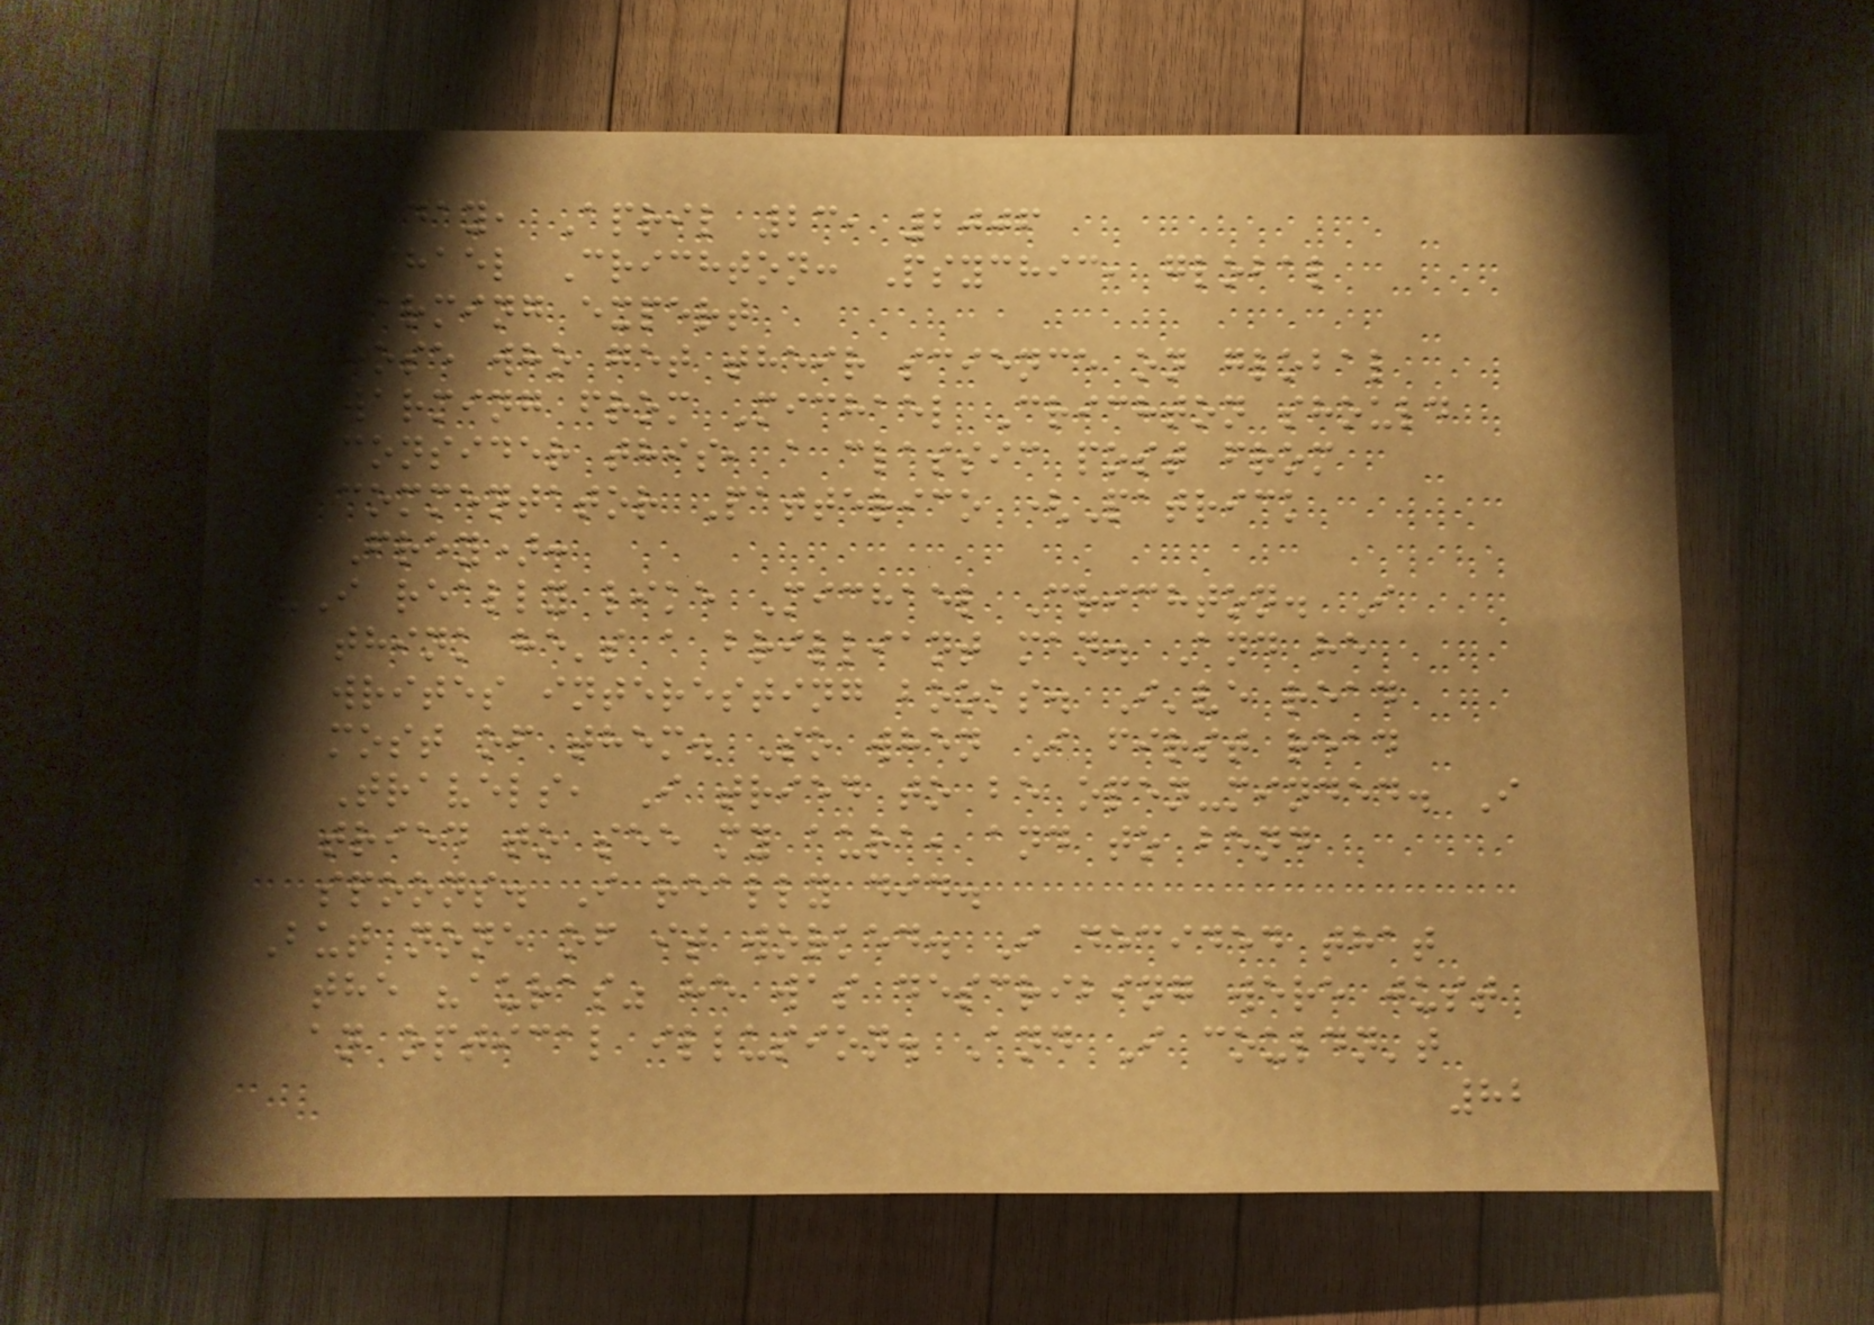Sunday, April 23, 2006
Michael Crichton: Psychic, global
warming expert
Those who get their science on global
warming from Michael Crichton should
consider this, a classic post from
commentator Patterico (Patrick
Frey):
"I really like Michael Crichton. I
think he's a brilliant man. And he
writes interesting books. I've read
most of them. So when I first read
Travels, I tried to be open-minded. I
tried to see my aura, and to bend
spoons. I really did.
But none of it worked. I decided that
the "auras" he was describing were just
an optical illusion. And I couldn't
82
